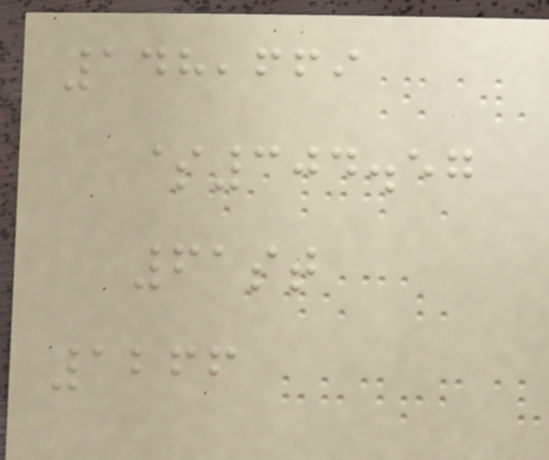148,669
$304.57
61st
1266
